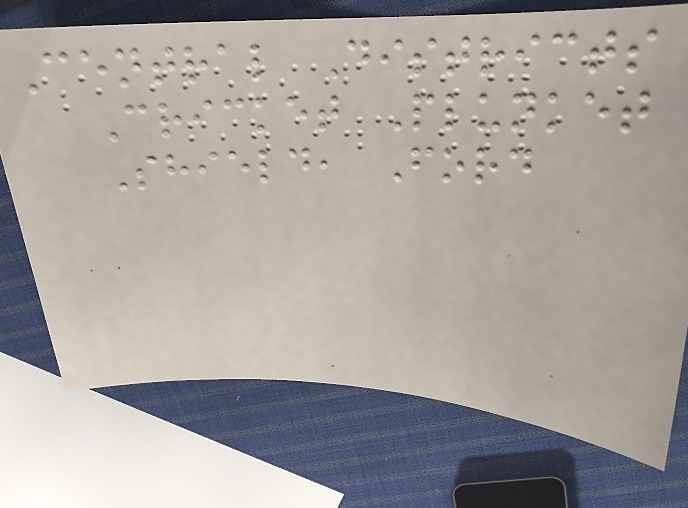Central Districts
Cricket Plunket
Shield, Ford
